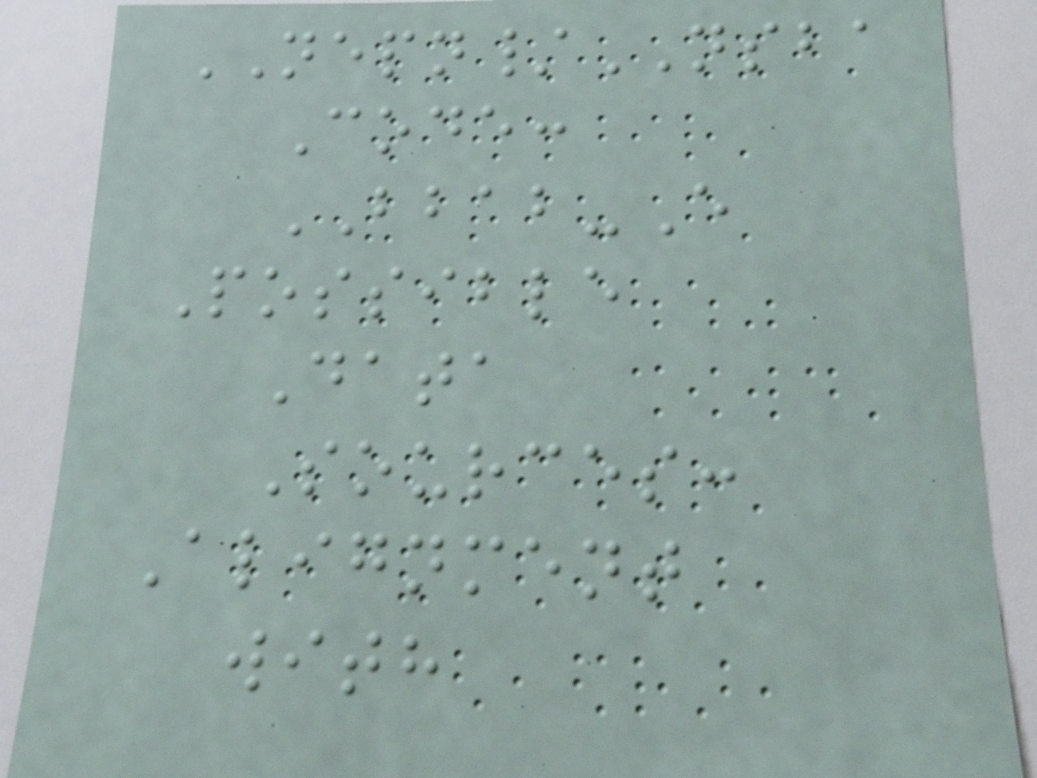NEPN/NSBA
Code:
BBAB-E
Possible
Data
Sources:
Alignment
with
